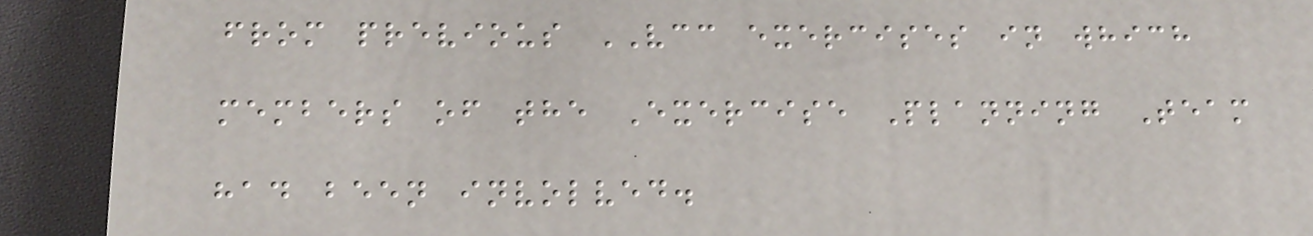from previous VCC exercises in which
members of the Exercise Planning Team
had been involved.
